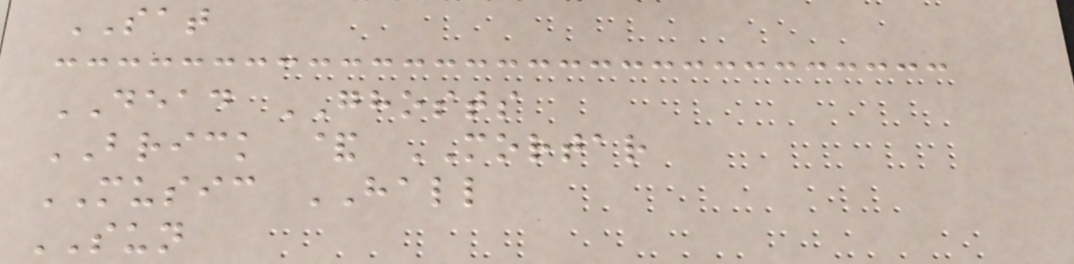SAT
DEAD GHOSTS
BRICK & MORTAR
MUSIC HALL
SUN
